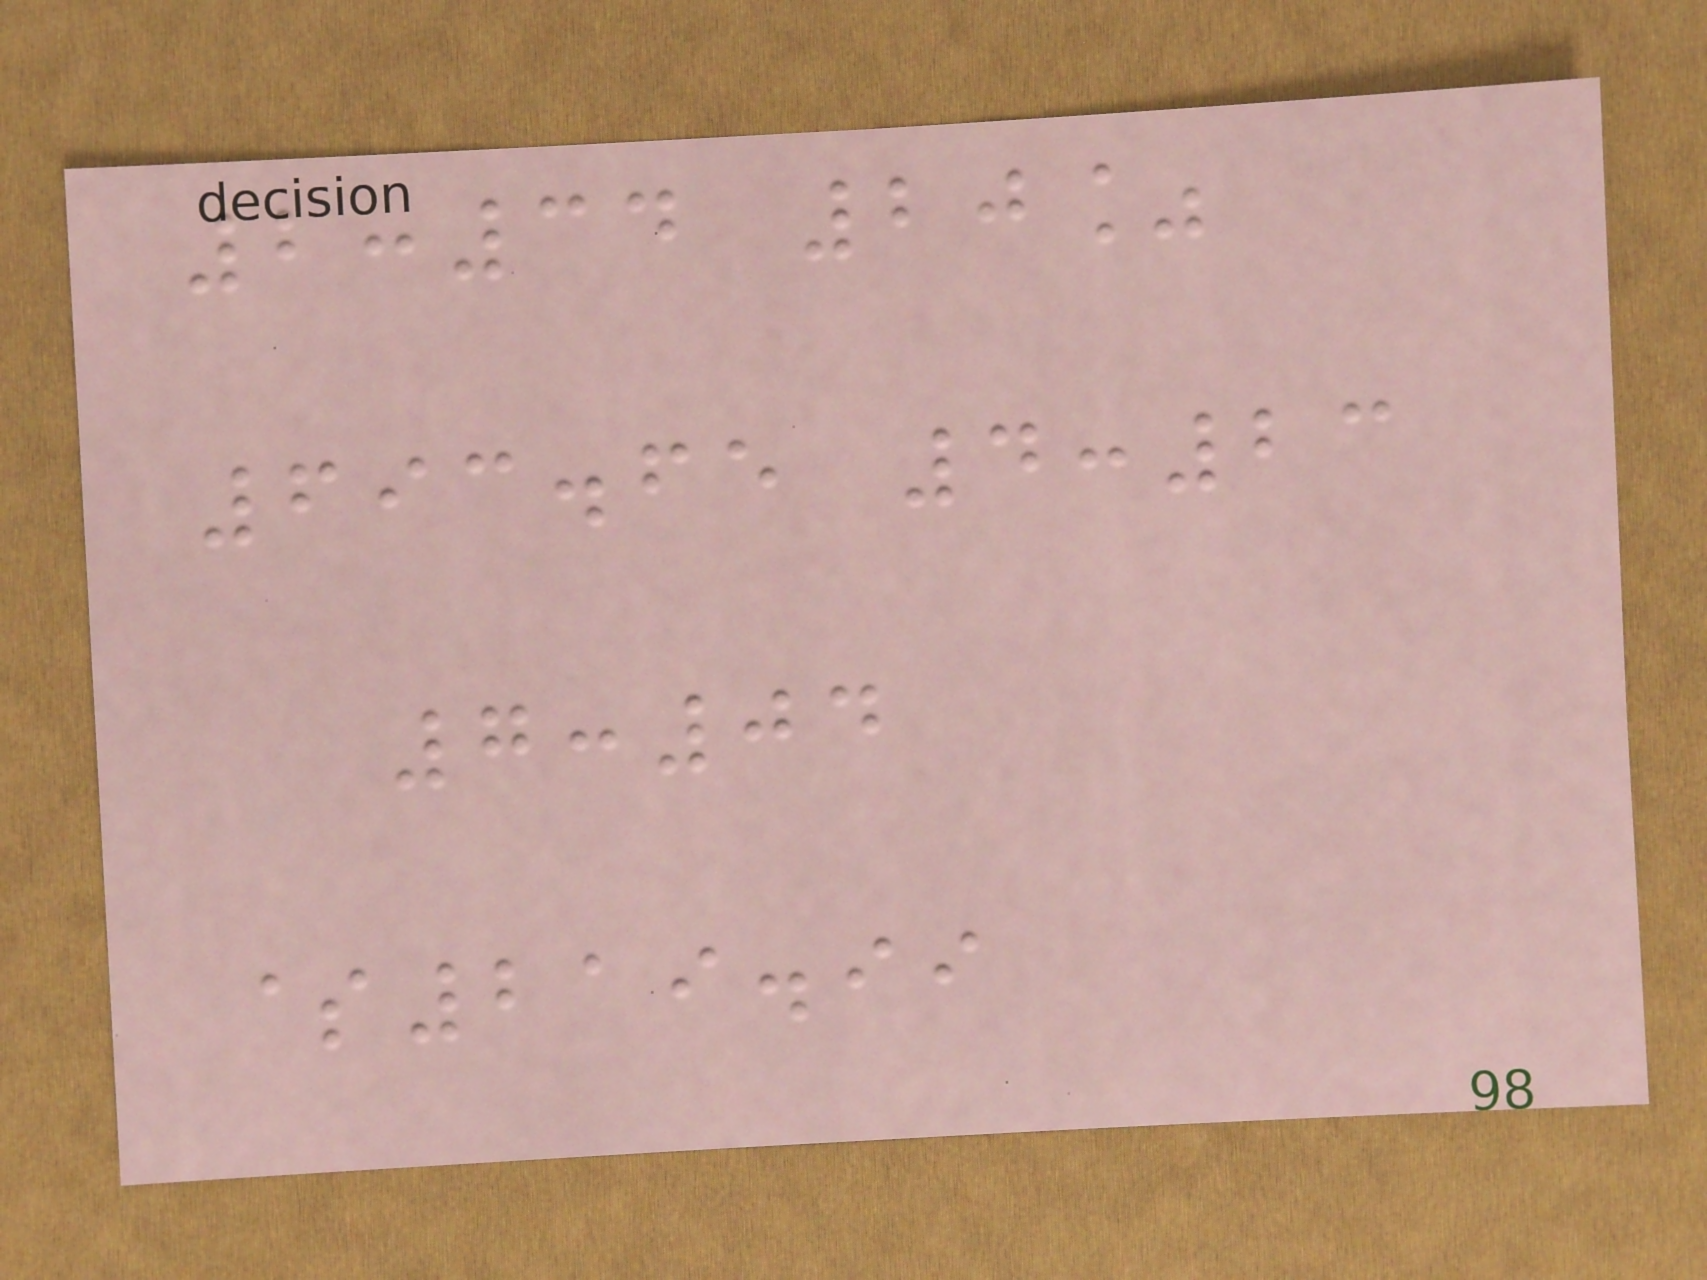2:34 20%
693.65 4:23
7:04
$219.99
